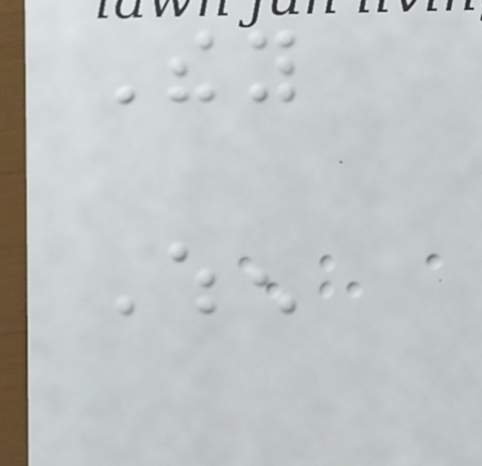They
When
